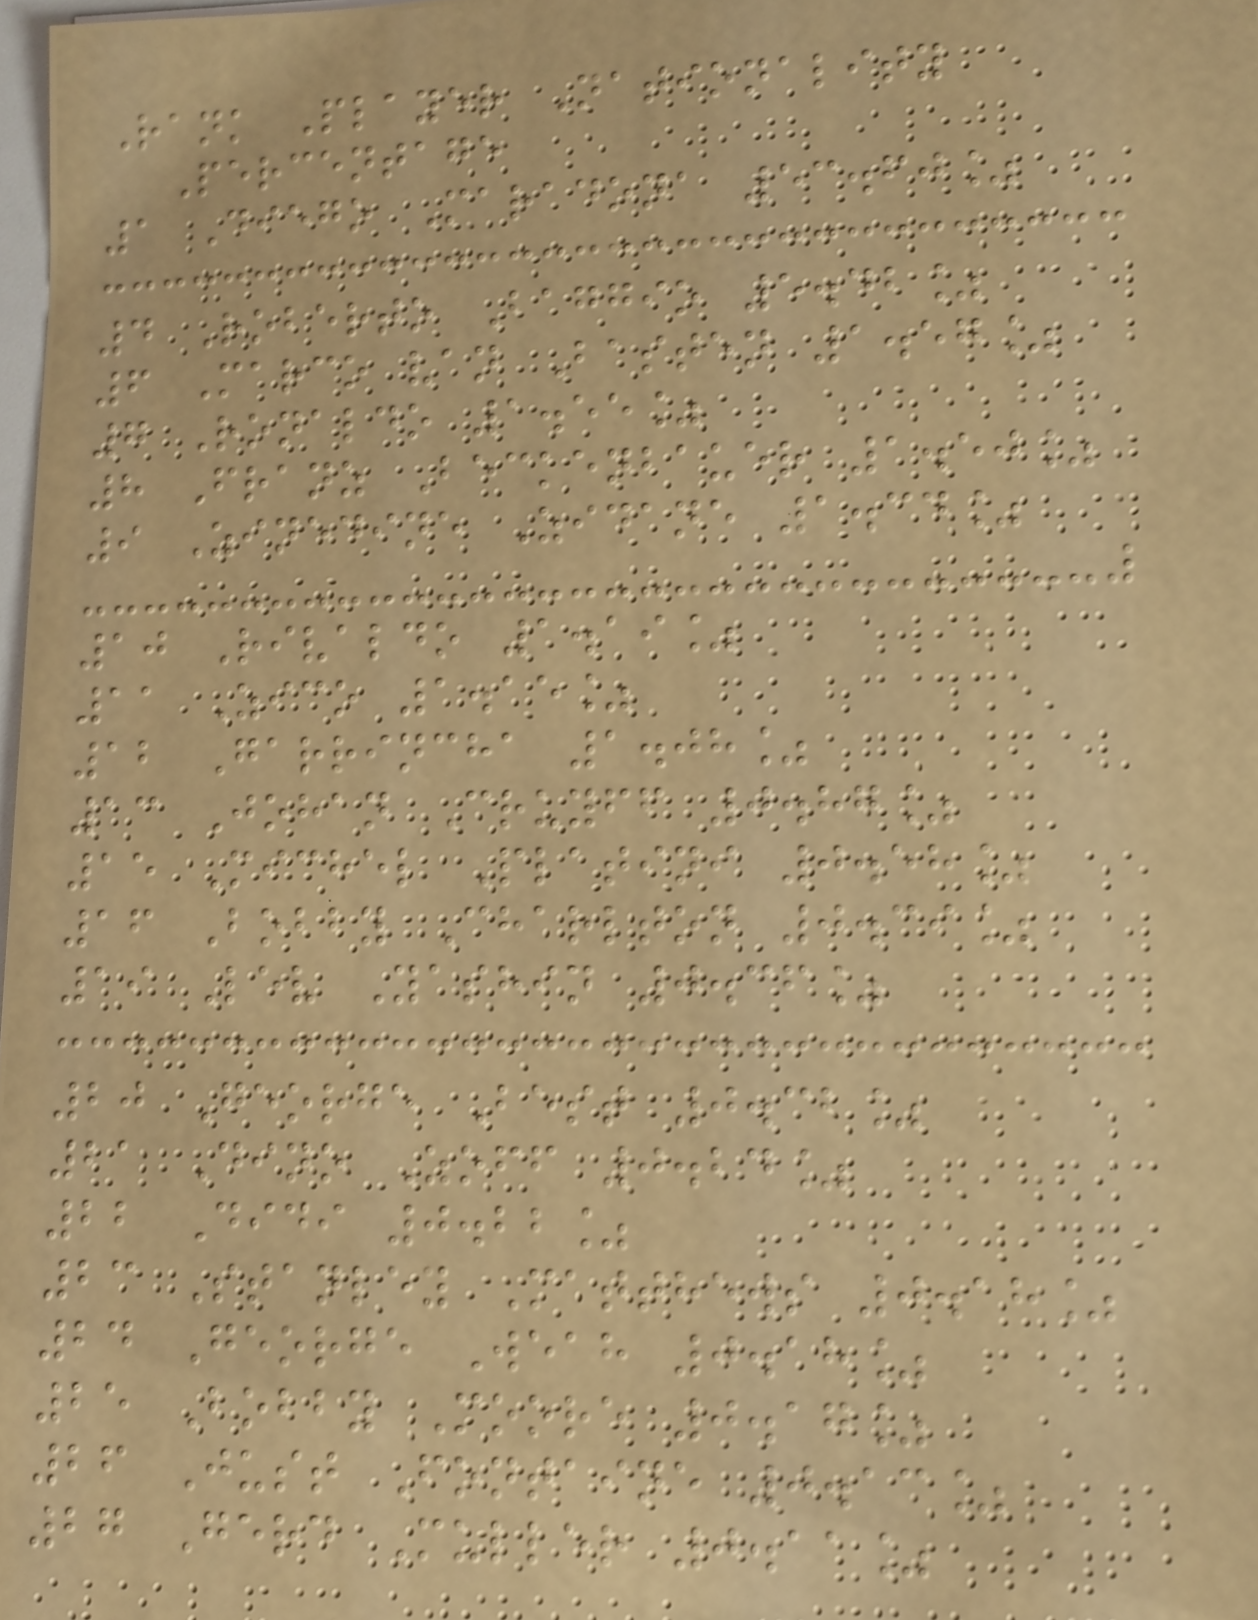Rank Player Nationality
Percentage
1 Diego Maradona 53.60%
4 Roberto Baggio 5.42%
6 Marco van Basten 1.57%
7 Ronaldo 1.55%
8 Franz Beckenbauer 1.50%
9 Zinedine Zidane 1.34%
10 Rivaldo 1.19%
11 Zico 1.15%
12 Garrincha 1.08%
13 Johan Cruyff 0.87%
15 Michel Platini 0.58%
16 Bobby Charlton 0.39%
19 Lev Yashin 0.36%
20 George Best 0.32%
21 Dino Zoff 0.24%
22 Didi 0.22%
23 Stanley Matthews 0.18%
24 George Weah 0.18%
25 Bobby Moore 0.17%
26 Just Fontaine 0.13%
27 Gerd Muller 0.11%
